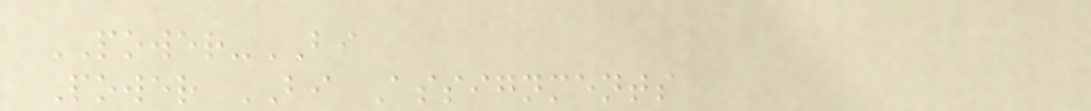POWER-BI
Power BI Assignments
